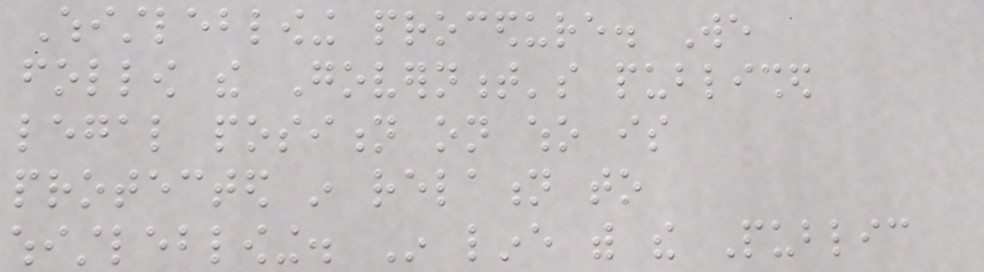Whistleblowing procedure. We
follow the Government's published
legal position on who is
protected in relation to
whistleblowing. In line with the Public
